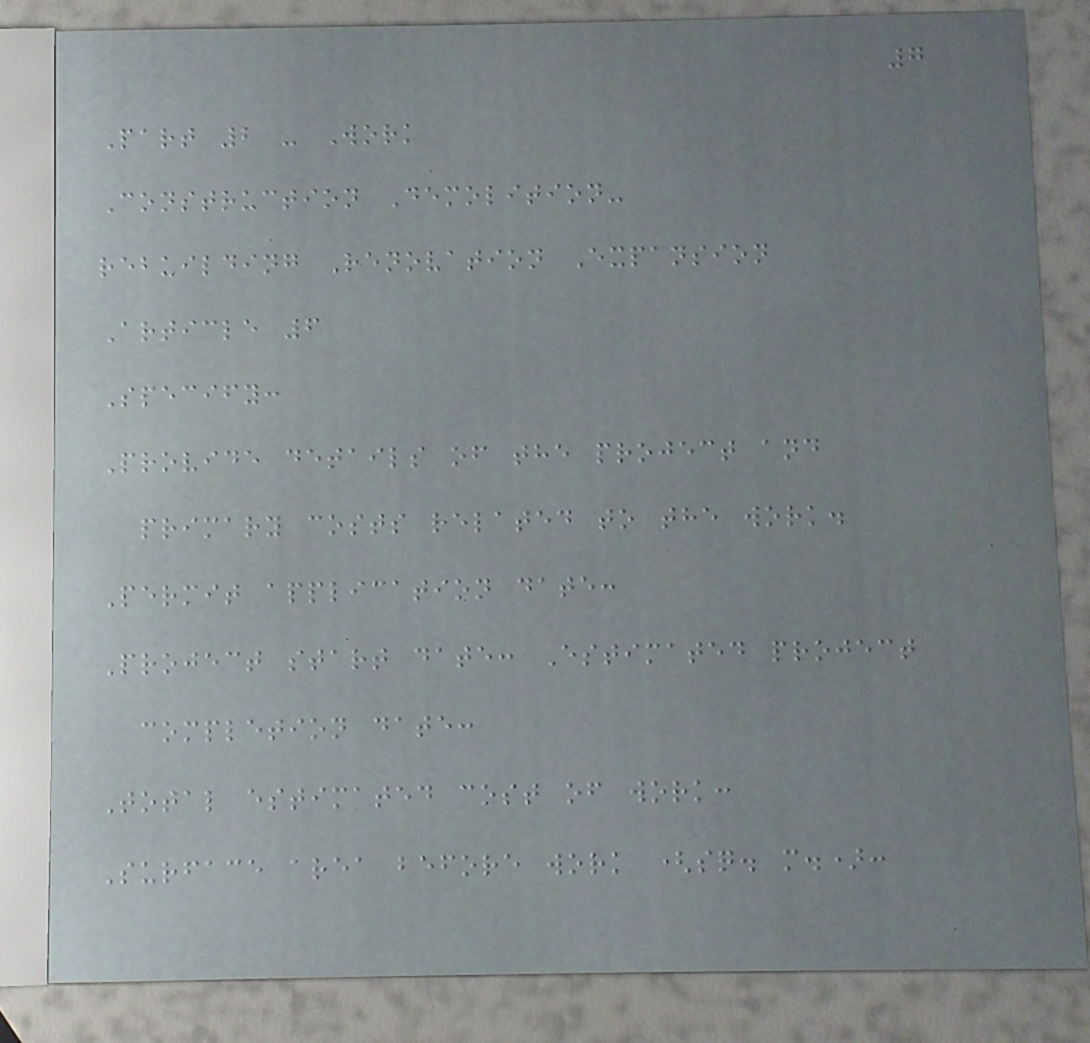7
Part 2 - Work
Construction Demolition-
rebuilding Renovation Expansion
Article 6
Specify:
Provide details of the project and
primary costs related to the work.
Permit application date:
Project start date: Estimated project
completion date:
Total estimated cost of work:
Surface area before work (sq. m.):
